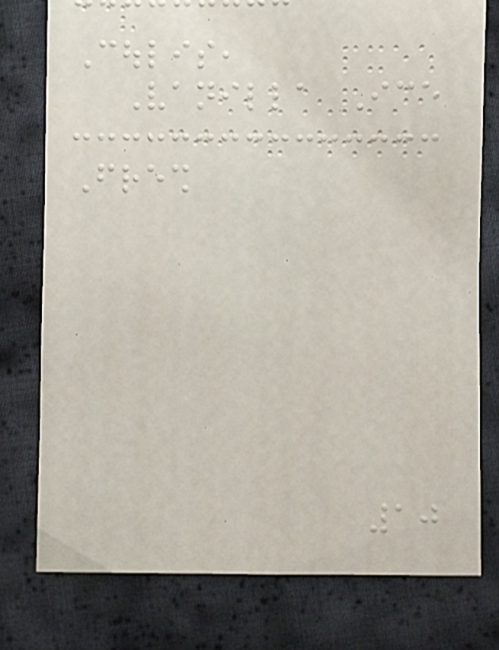Coulis,
Vanilla Ice
Fresh
10
